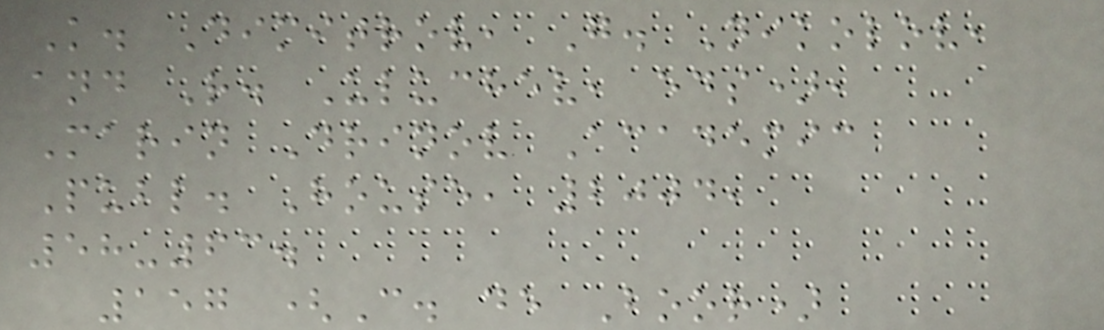K. Dimitrov, G. Nikolov,
and R. Uluchev, eds),
Marin Drinov Academic
Publ. House, 2004,
58-63.
157 (C. de Boor)
